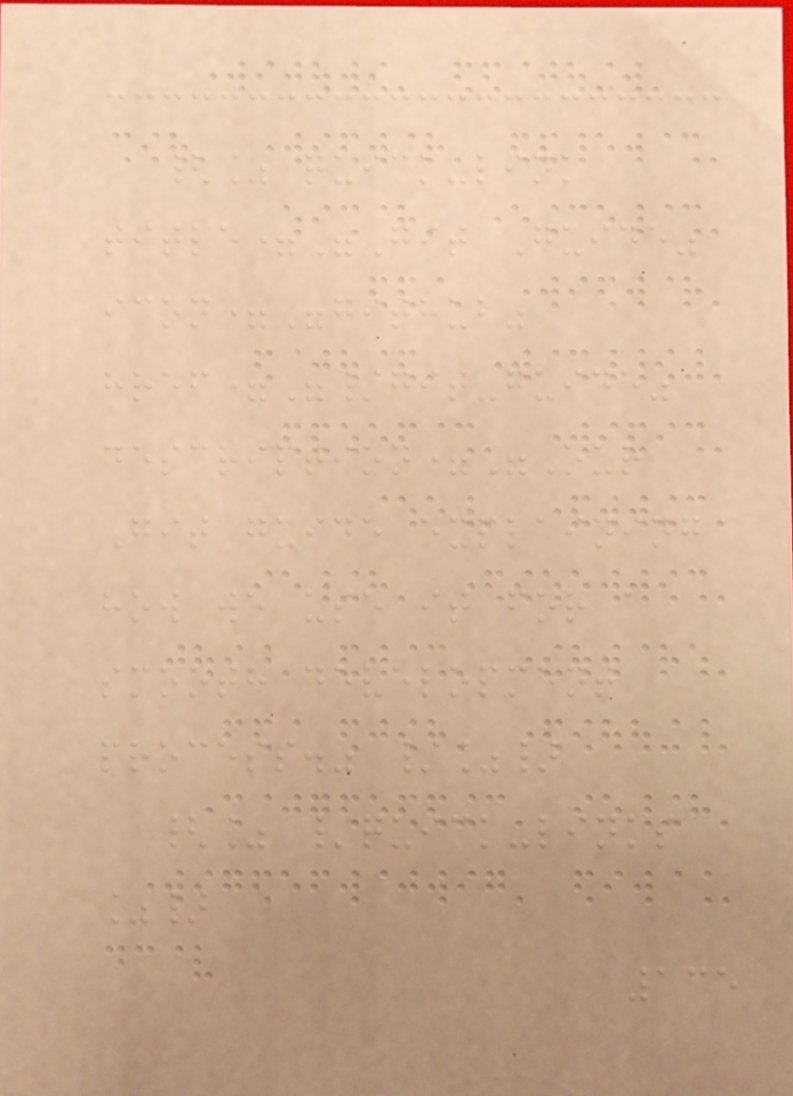{% quick-link
title="Git Guide"
icon="github"
href="/git-guide"
description="Our
Git guide explaining
how we use it for a
smooth development
process." /%}
{% /quick-links
%}
135
